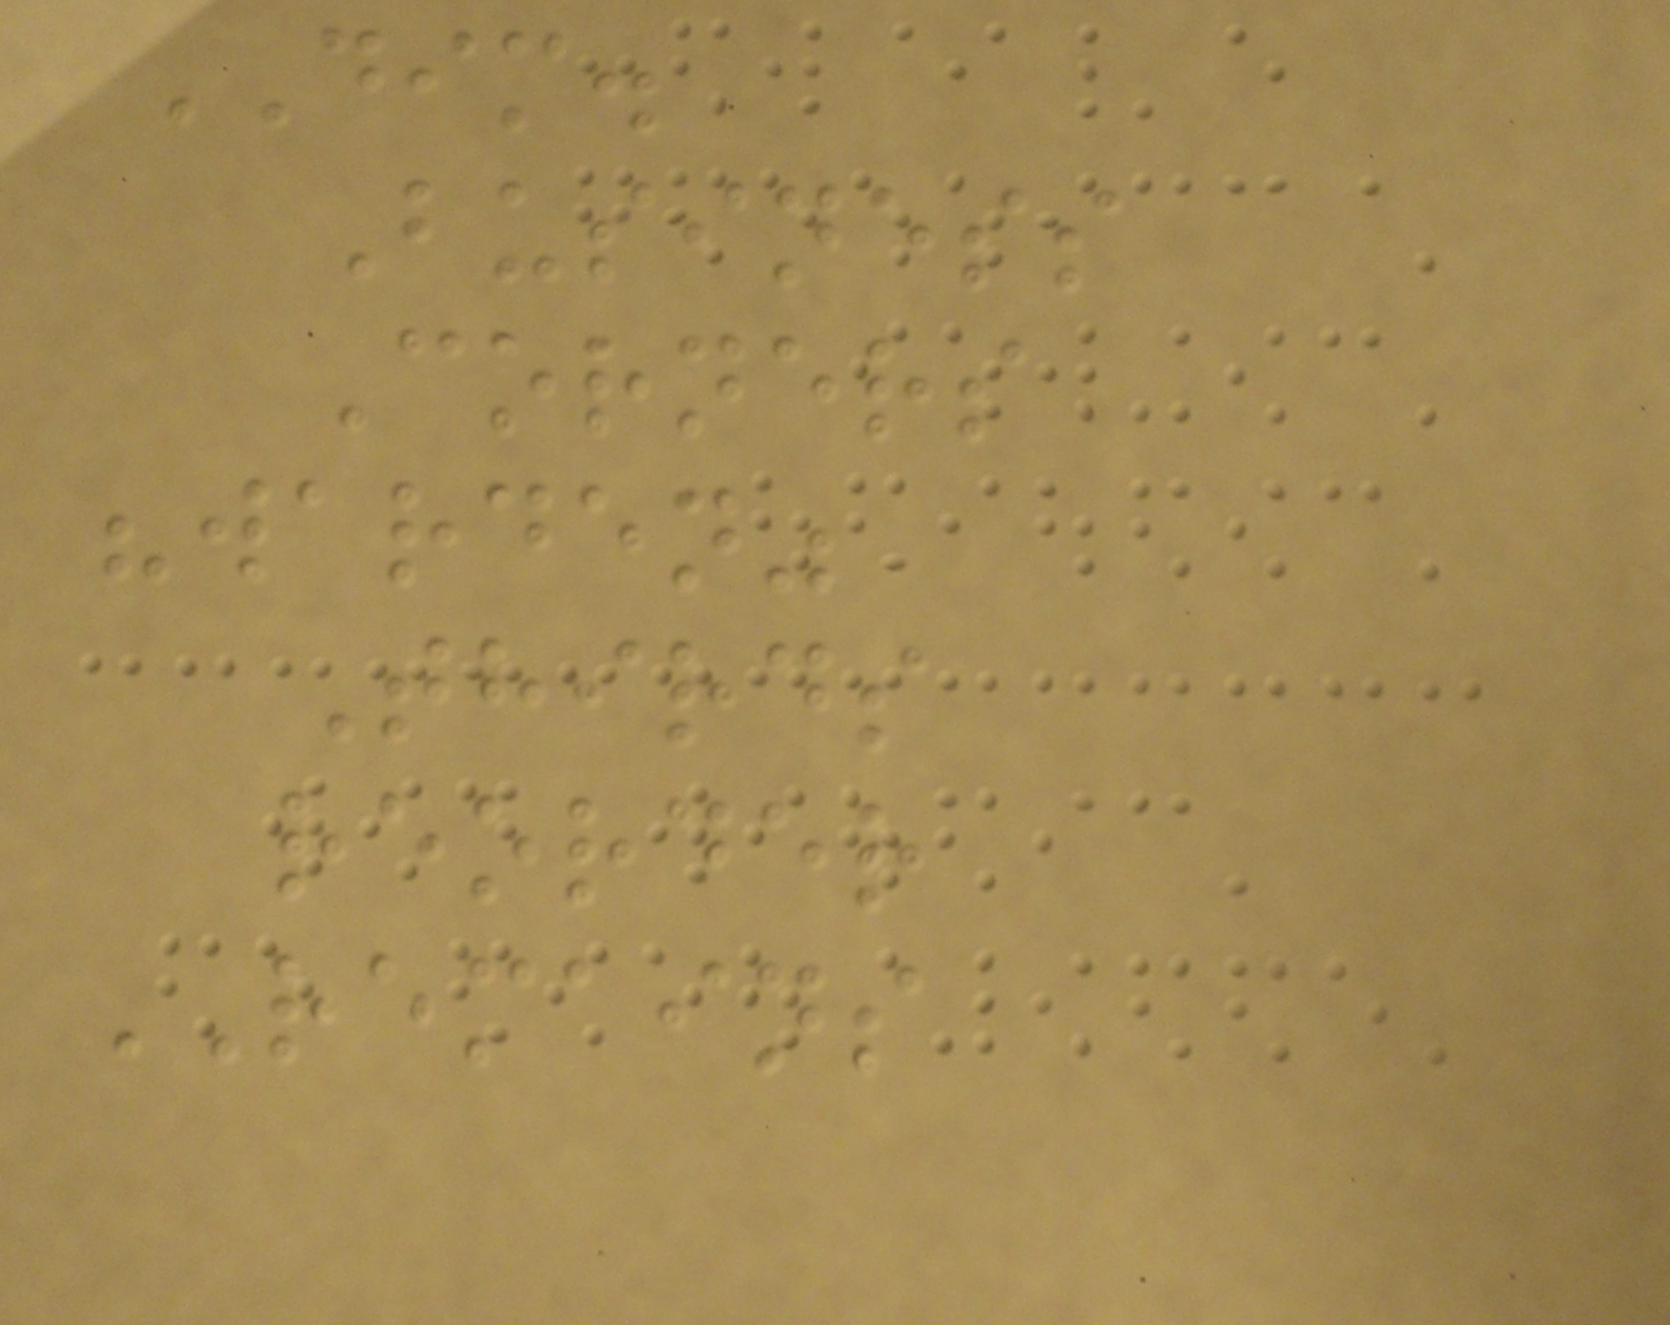DIM.
Business
Corners
"warden"
Thirds
reorder
REMAINS
